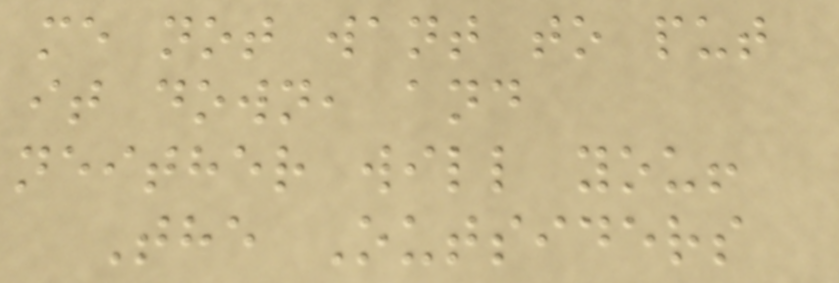me not want to put
it down, and
neither will you!
The Outsiders
